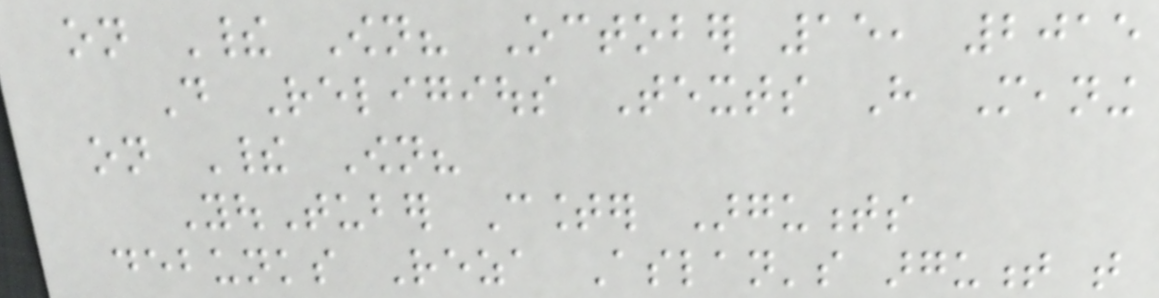on Their Own? October 15, 2015
Do Religious Texts Have Meaning
on Their Own?
YouTuber Counter Arguments
debunks Reza Aslan's argument that
